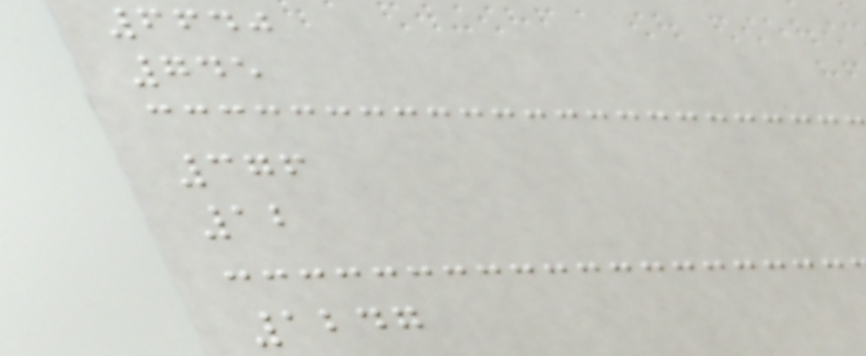6640
745
376
12
1247
